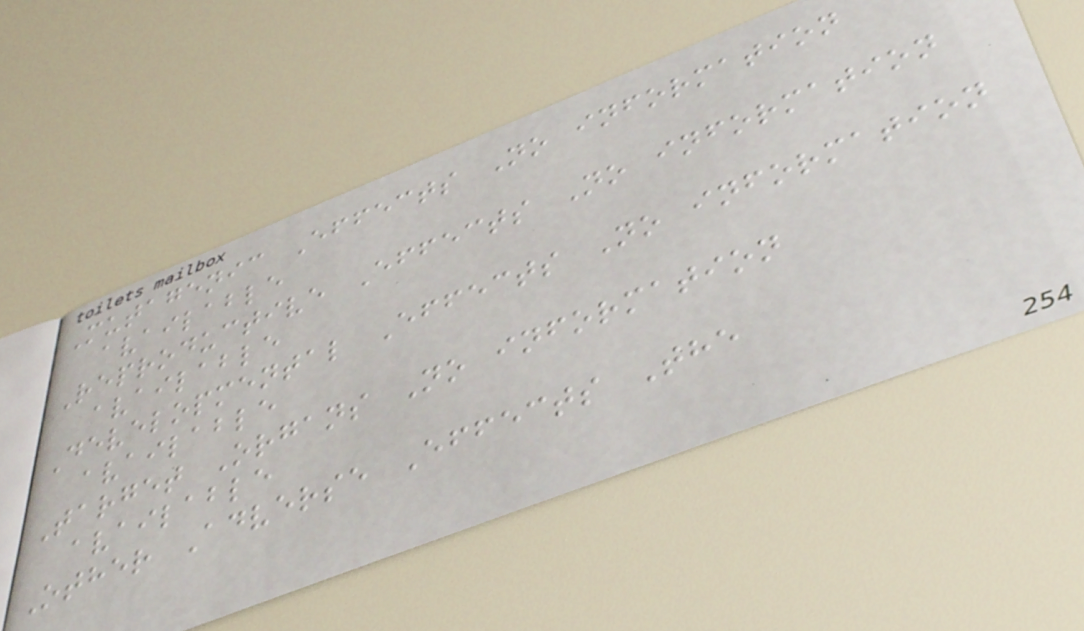Mutagenic Effects No information
available
Reproductive Effects No information
available
Developmental Effects No information
available
Target Organs No information
available
Other Adverse Effects The
